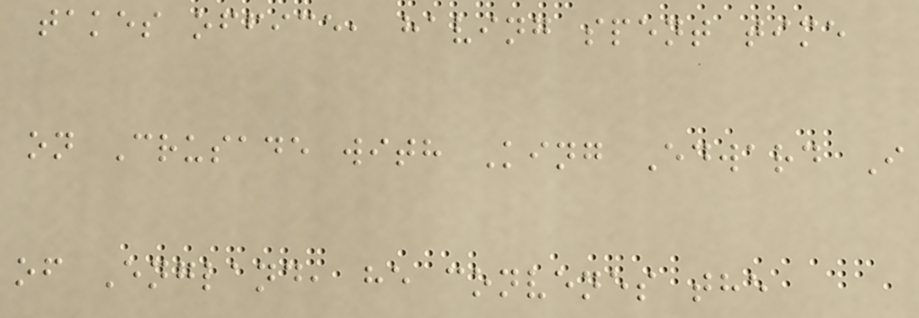takes office, having spent time
on Crusade with King Edward I
of England, he convenes the
